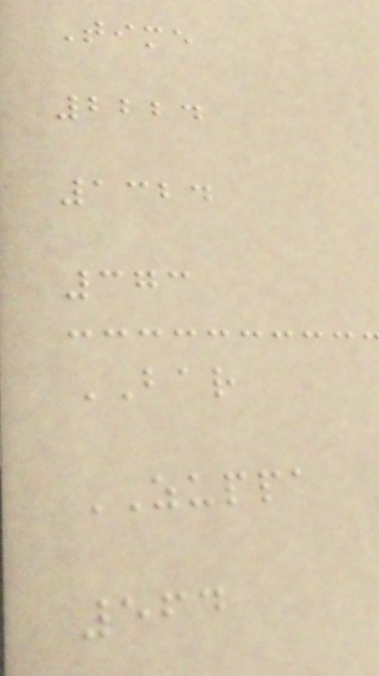Time
2224
1324
373
BAR
ZUPPA
564
